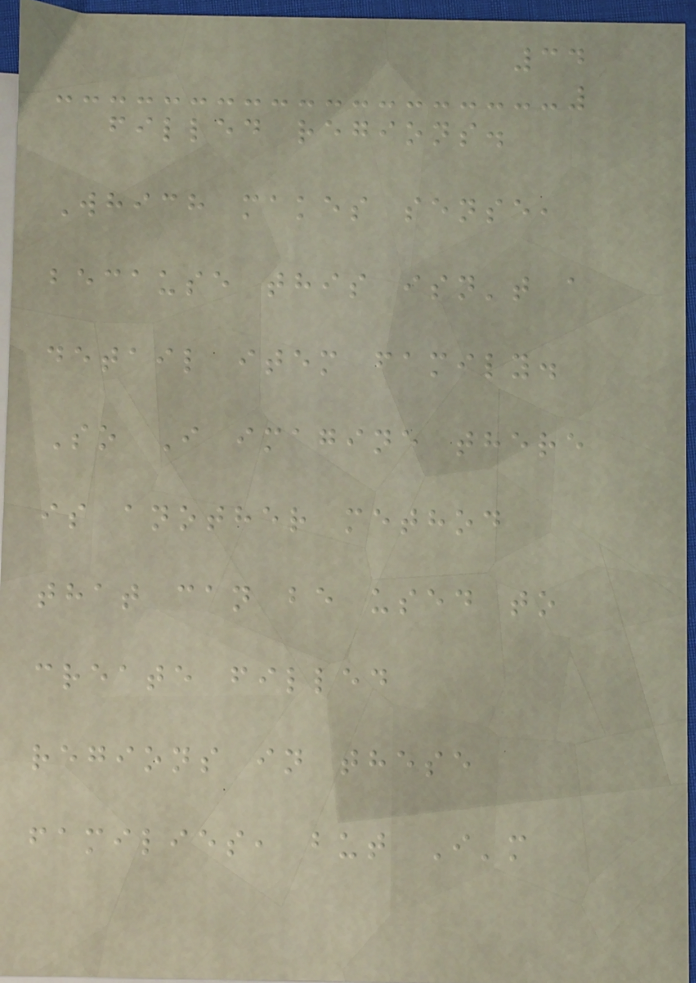34
filled regions.
Which makes sense,
because this isn't a
detail item family.
So I imagine there
is another method
that can be used to
create filled
regions in these
families, but I'm
